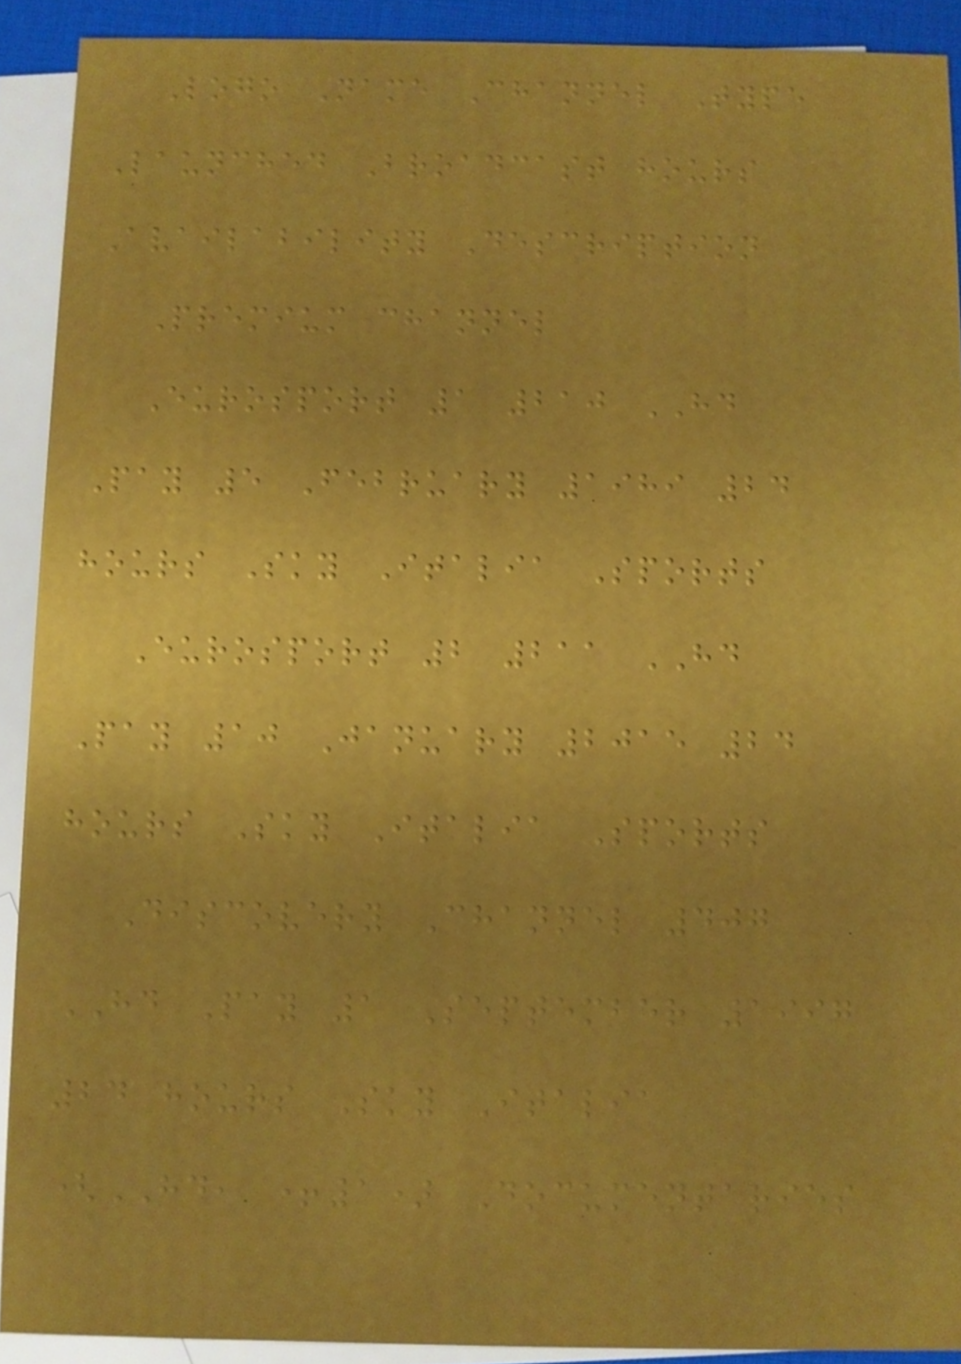Logo Name Channel Type
Launched Broadcast hours
Availability Description
Premium channel
Eurosport 1 210 HD
Pay 5 February 1989 24
hours Sky Italia Sports
Eurosport 2 211 HD
Pay 10 January 2015 24
hours Sky Italia Sports
Discovery Channel 407
HD Pay 1 September 1997
24 hours Sky Italia
(HD, +1) Documentaries
